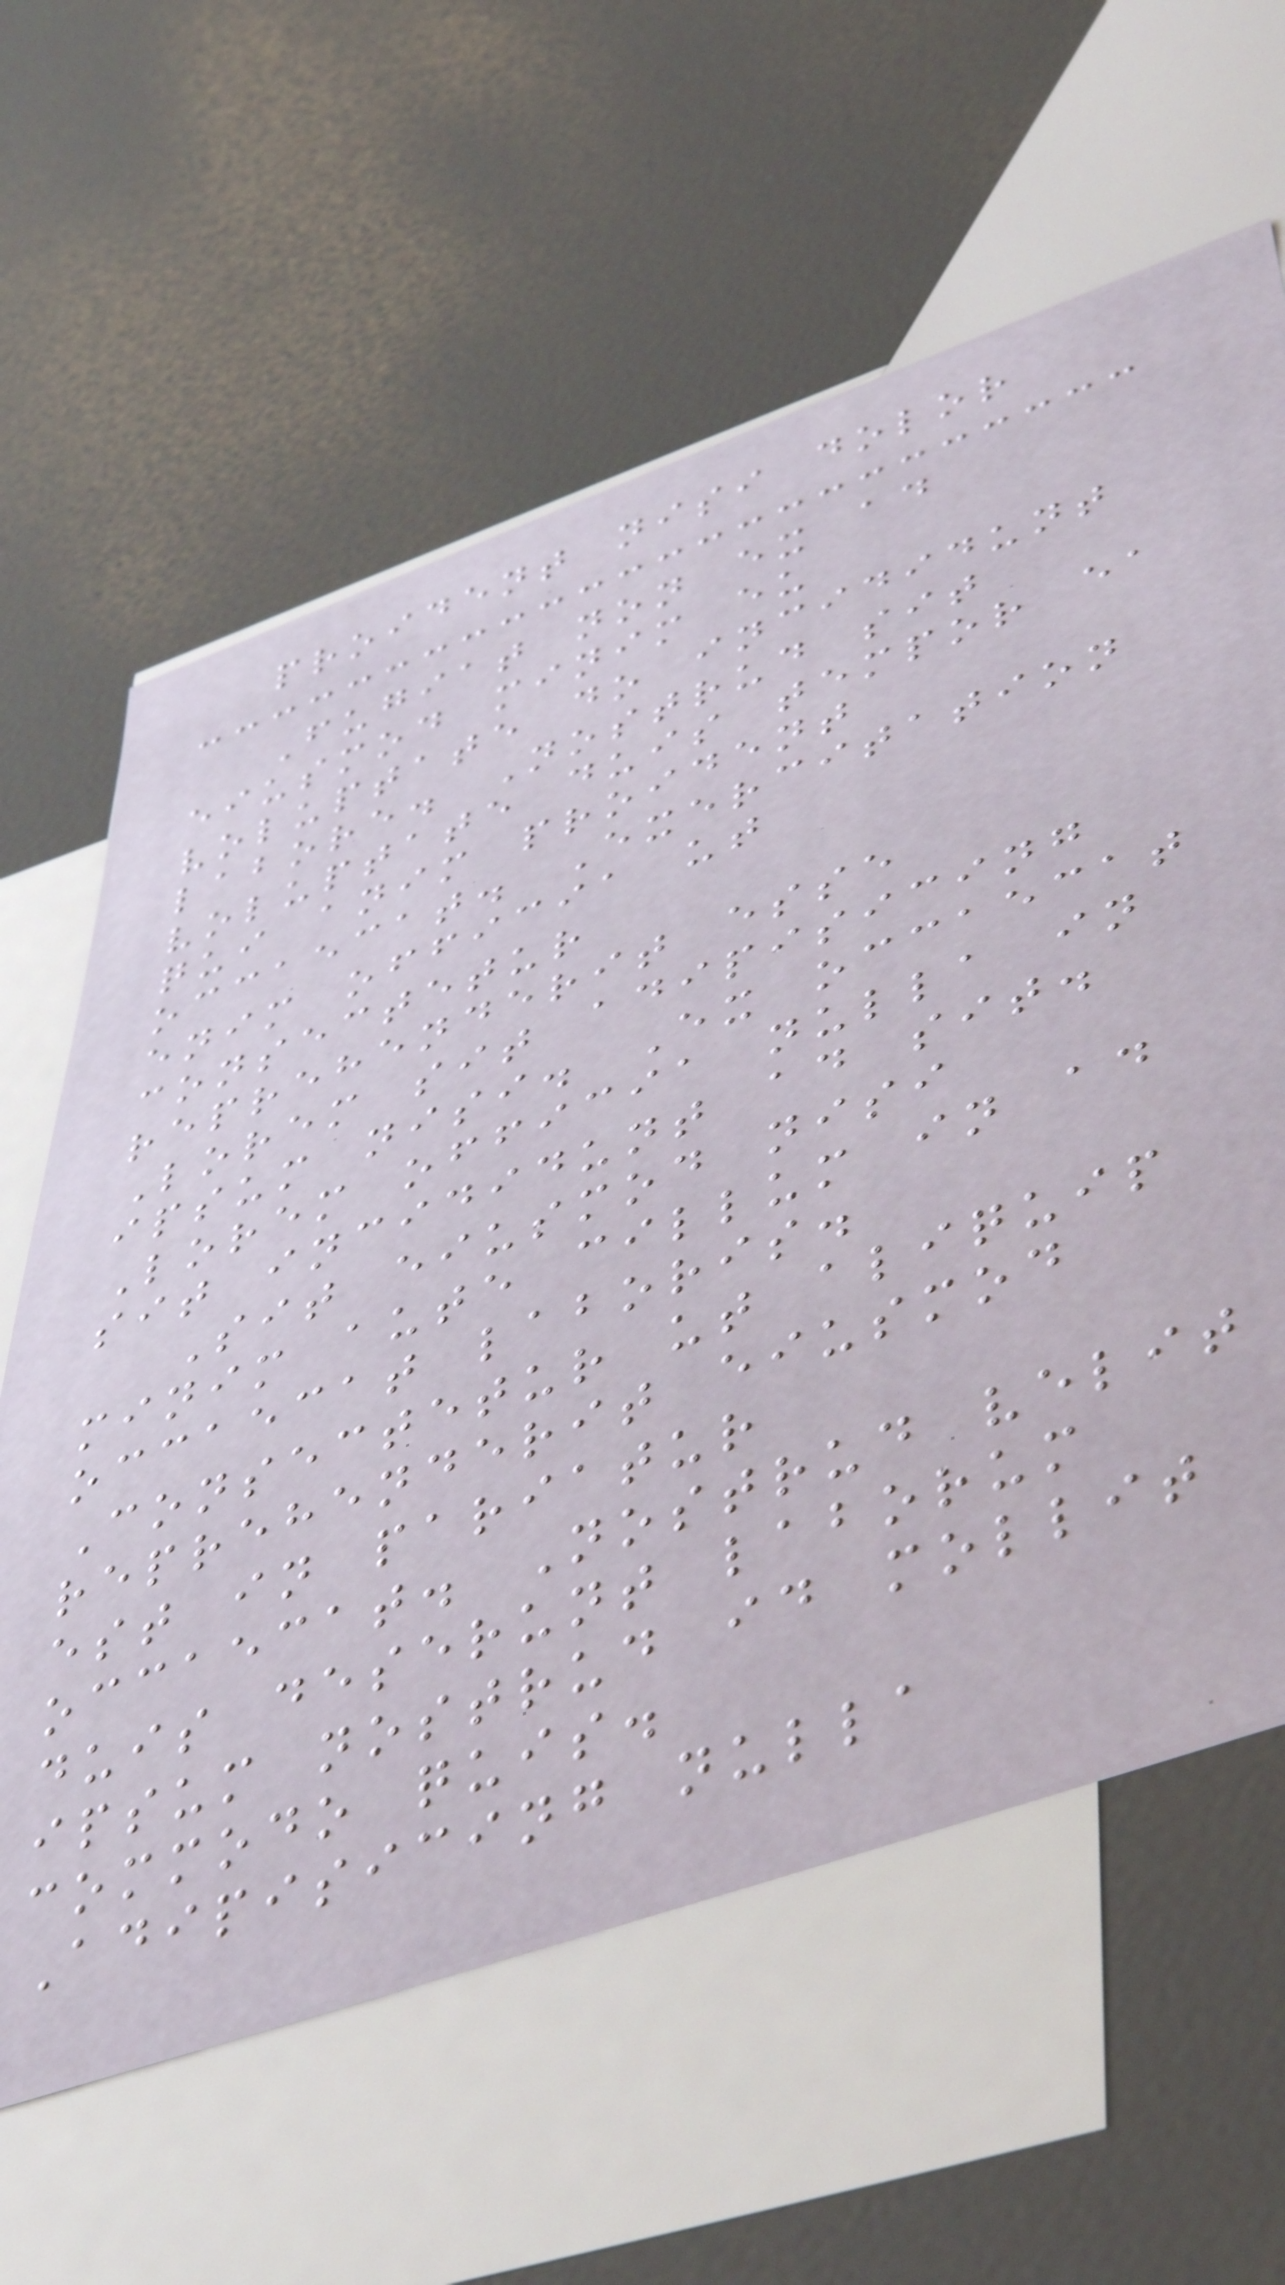proident nisi dolor
Fugiat non ex ad
eiusmod minim eu
voluptate do incididunt
labore. Nostrud sit
voluptate duis tempor ea
qui anim proident
occaecat. Exercitation
enim officia ut
consectetur
reprehenderit esse
Lorem sit adipisicing
ipsum nisi. Ex occaecat
Lorem officia nulla in
sit incididunt ad sit.
Sit eiusmod nisi
minim aute cillum in ad
occaecat laboris.
Consectetur ut aliquip
reprehenderit eiusmod
est in pariatur
occaecat. Nostrud velit
duis deserunt laborum
ipsum nostrud id mollit
commodo quis.
Adipisicing nulla
